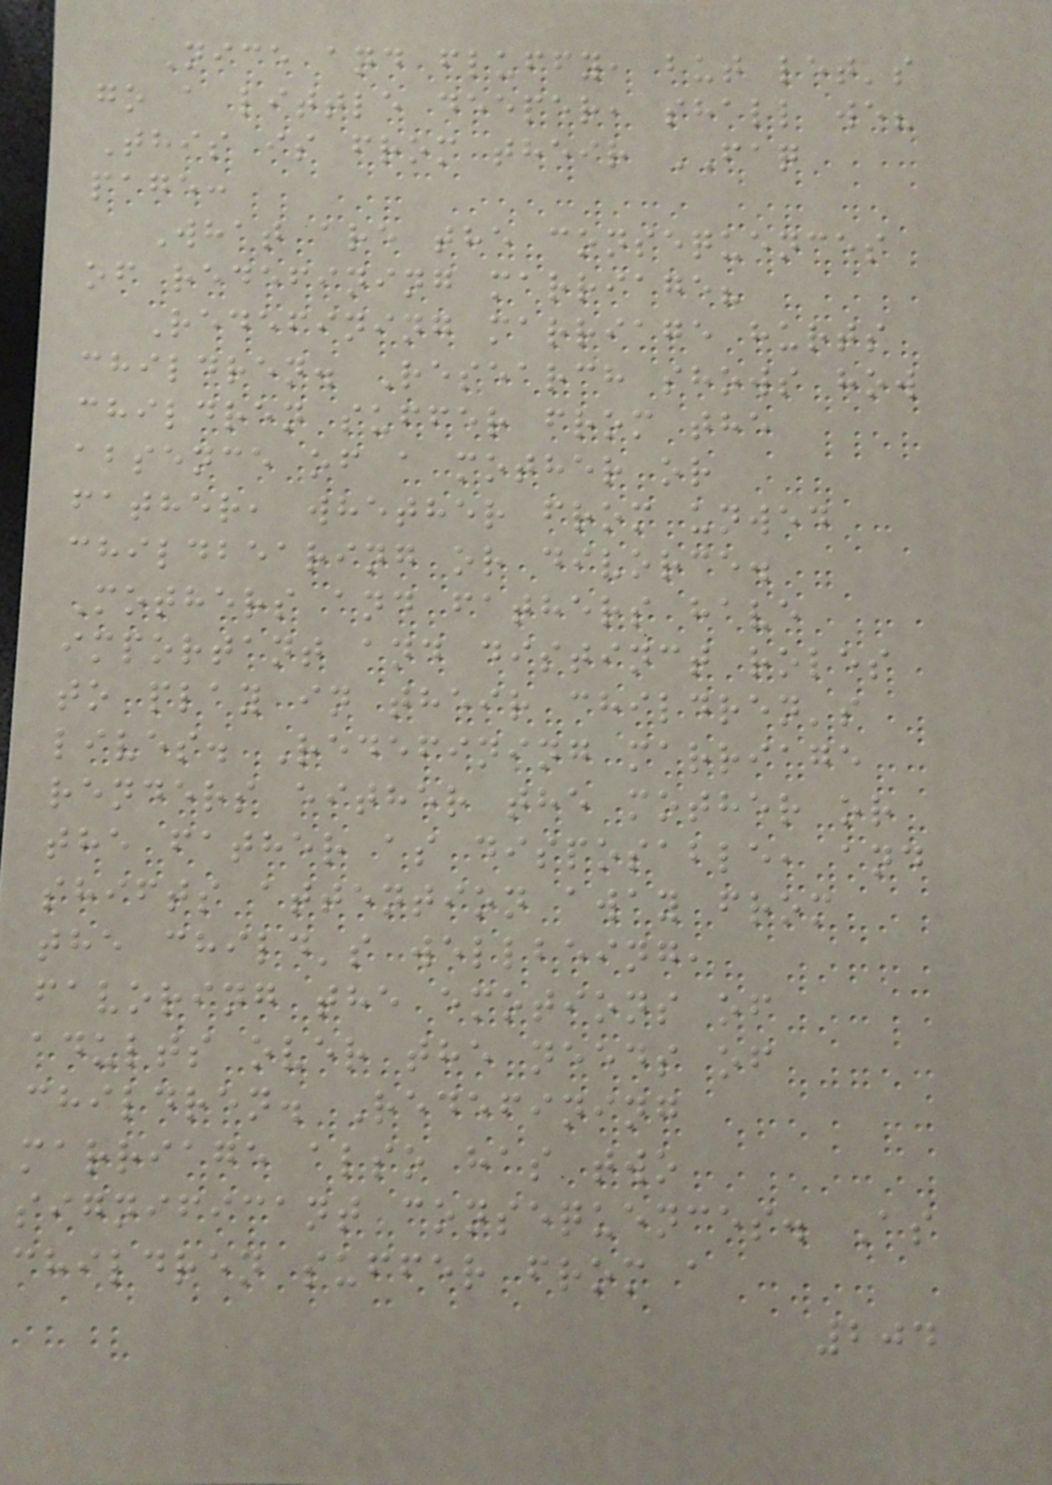Nice and fluffy, but let's
go a little deeper, shall we?
This is from their FAQ
page:
What are the consequences
of redefining marriage?
Redefining marriage hurts
children. Research shows how
children suffer from the
absence of a mother or
father, whether from unwed
childbearing or divorce.
Mothers and fathers have
important and distinct roles
to play in their children's
lives. Redefining marriage
renders either the mother or
the father as disposable, and
shifts attention away from
the child's wellbeing,
favoring the emotions of
adults over the needs of
children. Redefining
marriage also has two
significant consequences. As
children suffer from a
204
